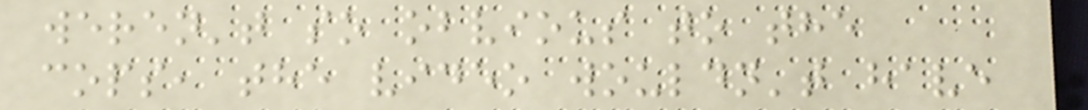weren't so obvious to the
cops, the video wouldn't have
